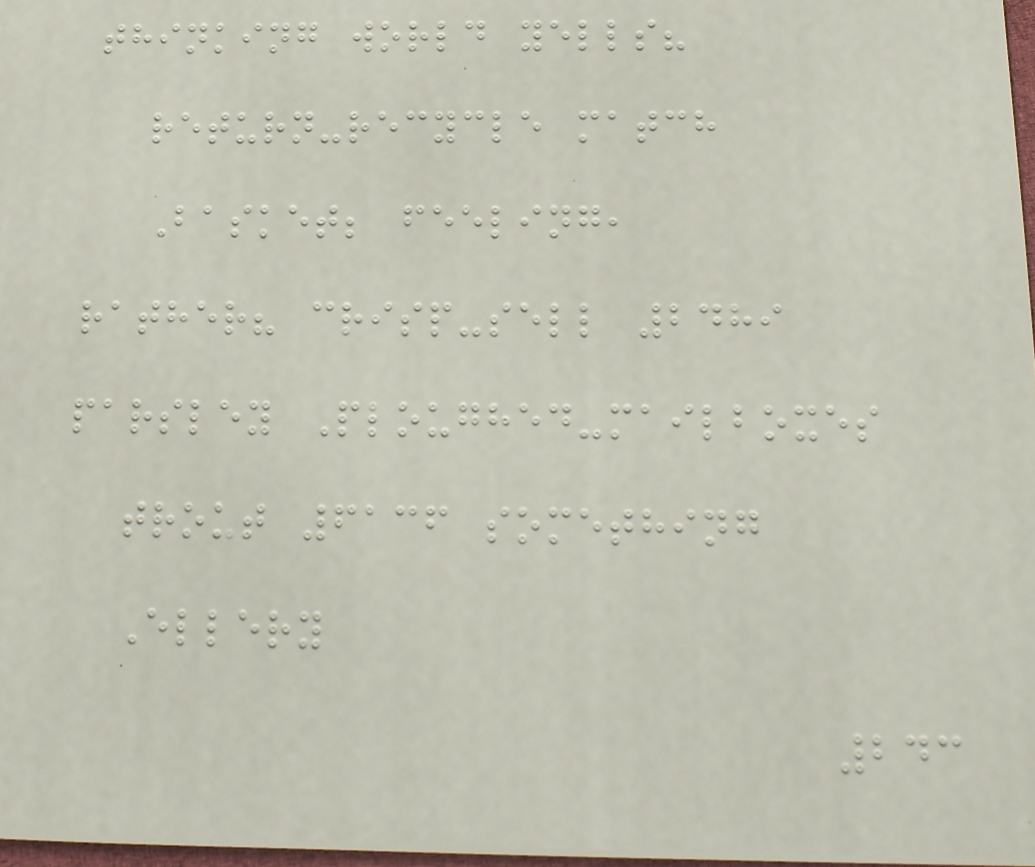thinking world yells?
return-recycle match
Basket; feeling,
rather? crisp-sell 2489
parsley Ploughed-mailboxes
trout 6136 something
Ellery
243
